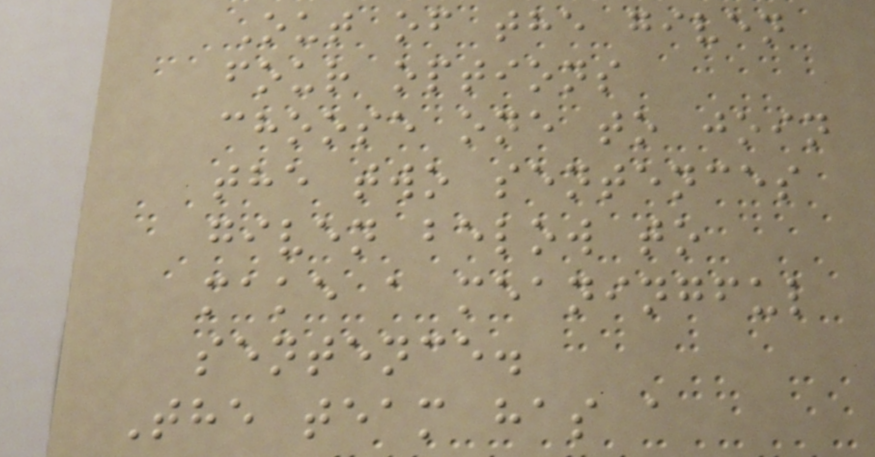Out of the given
four options
choose one to join
the two sentences
given below to
make a meaningful
sentence.
The team has a
